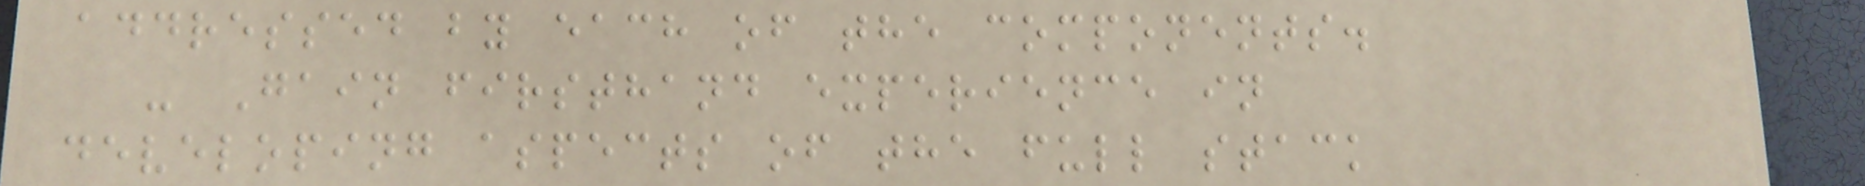addressed by each of the components.
- Gain firsthand experience in
developing aspects of the full stack
